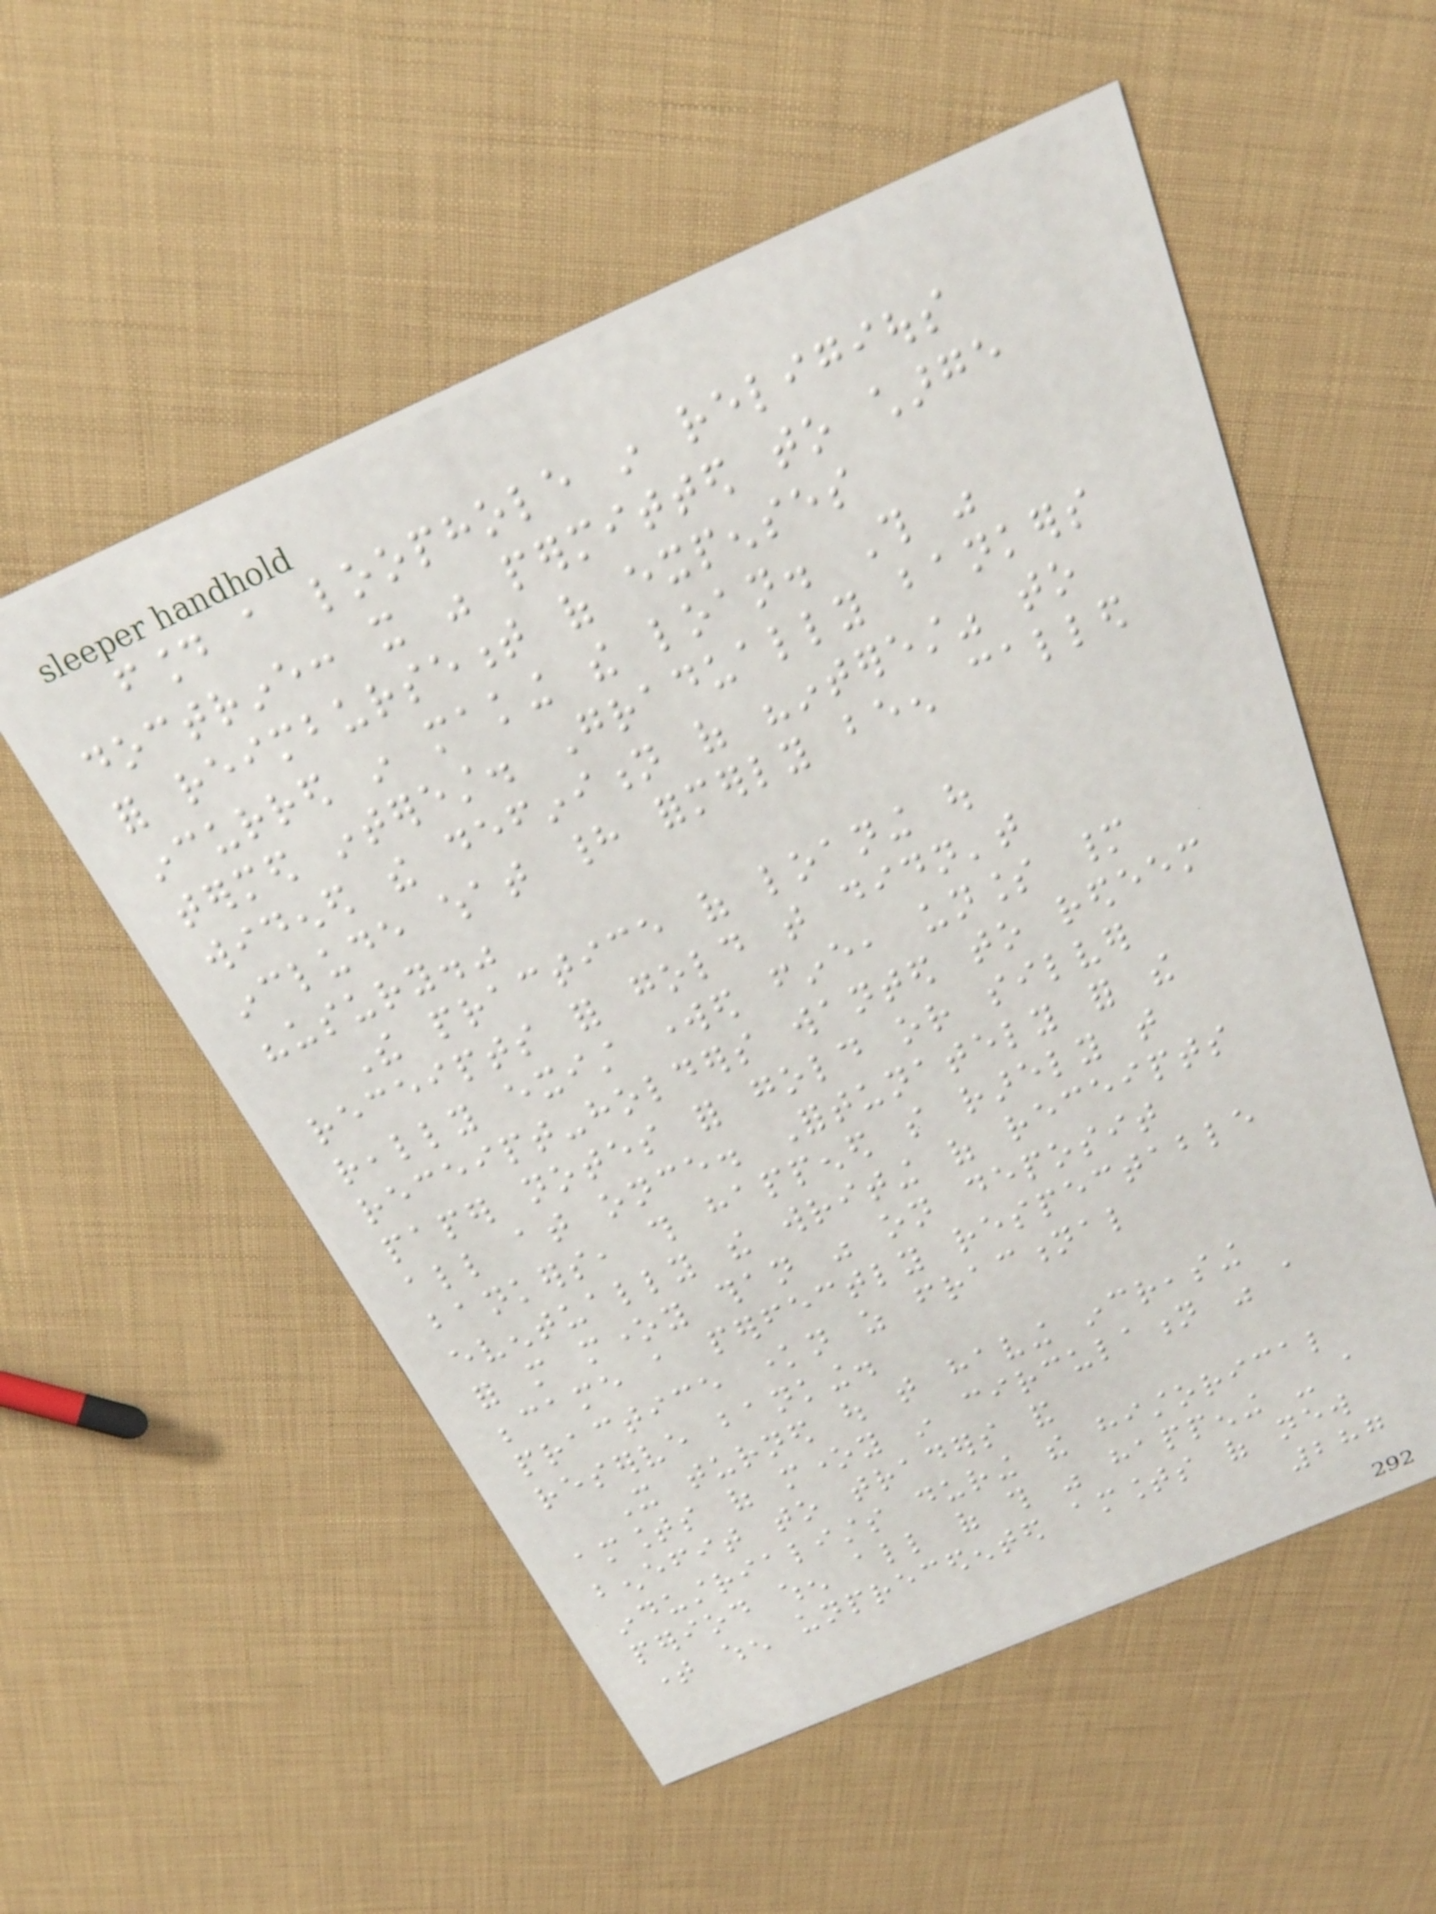found a loophole in religious
doctrine: it was permitted to charge
for reimbursement of expenses
incurred in making the loan. This was
termed interest. Gradually bankers
widened the definition of "interest" to
include what had formerly been called
"usury."
The practice of loaning out
receipts for gold that didn't
really exist worked fine, unless many
receipt-holders wanted to redeem
paper notes for gold or silver
all at once. Fortunately for the
bankers, this happened so rarely that
eventually the writing of receipts
for more money than was on deposit
became a perfectly respectable
practice known as fractional
reserve banking.
It turned out that having increasing
amounts of money in circulation was a
benefit to traders and
industrialists during the historical
period when all of this was happening - a
time when unprecedented amounts of new
287
